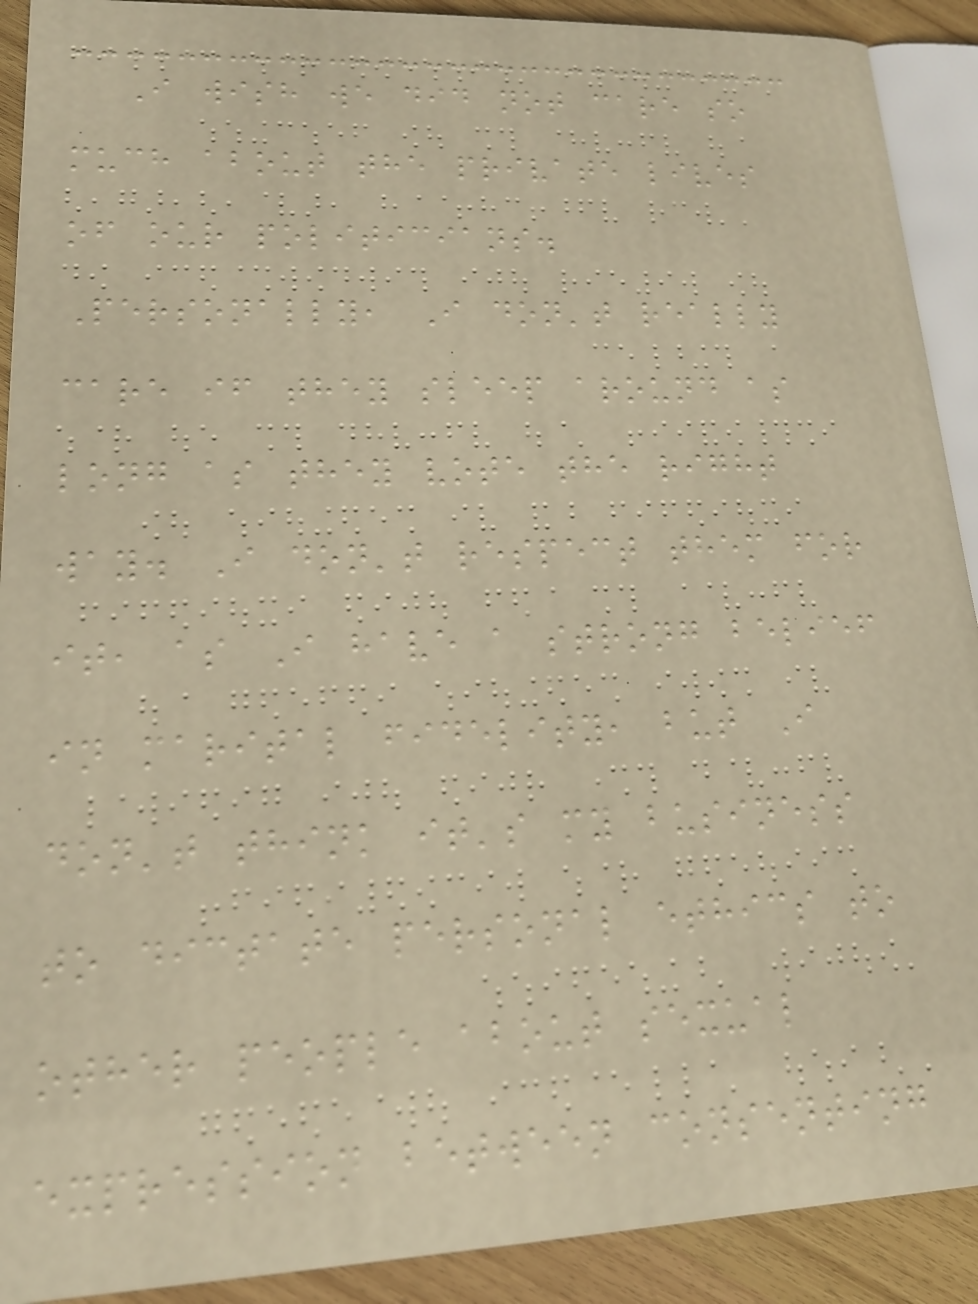I wish we did not care so
much about the private lives
of our politicians.
Personally, I don't really
care if they sleep around as
long as they vote the right
way. I don't respect them for
it, as I have a strong belief
in marital fidelity, but I
don't think it's my business
to dictate personal ethics to
other people about sexual
expression between consenting
